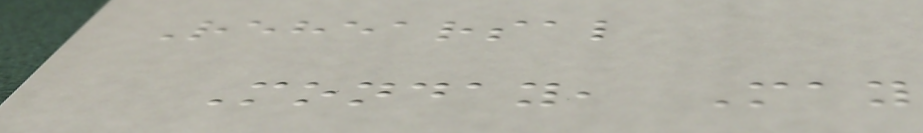Rehearsal
Monday, May
